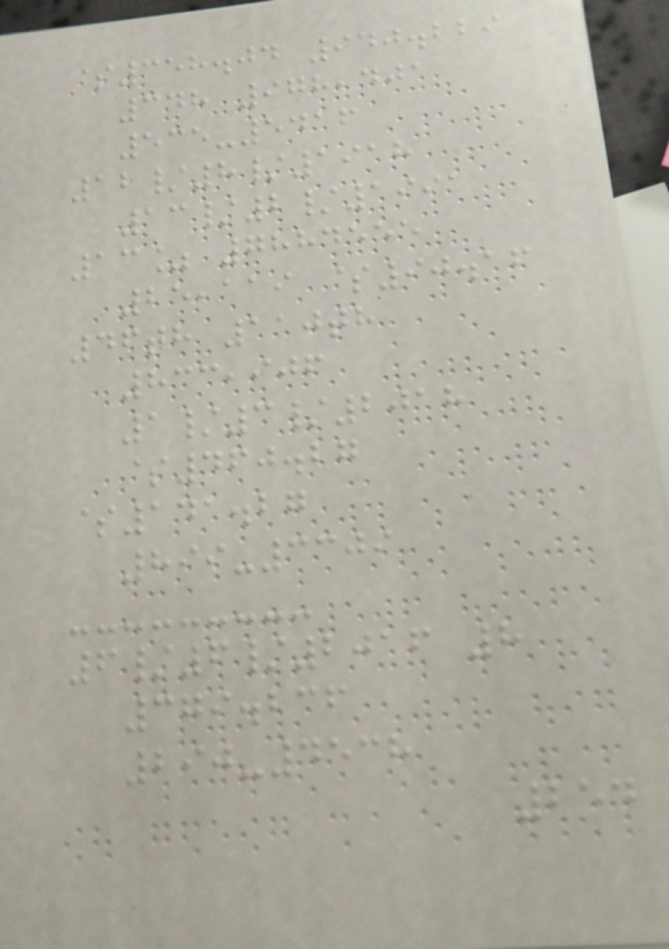$358.04 940.229
348 978,401
535-5416
12/8/1918
13/2/1991
13% 7884555
25,119 $90.16
46th 110th
833,906
1/3/2018
$460.27
$141.27
899-3309
6/6/2016 8
379.236
290-4538
254
